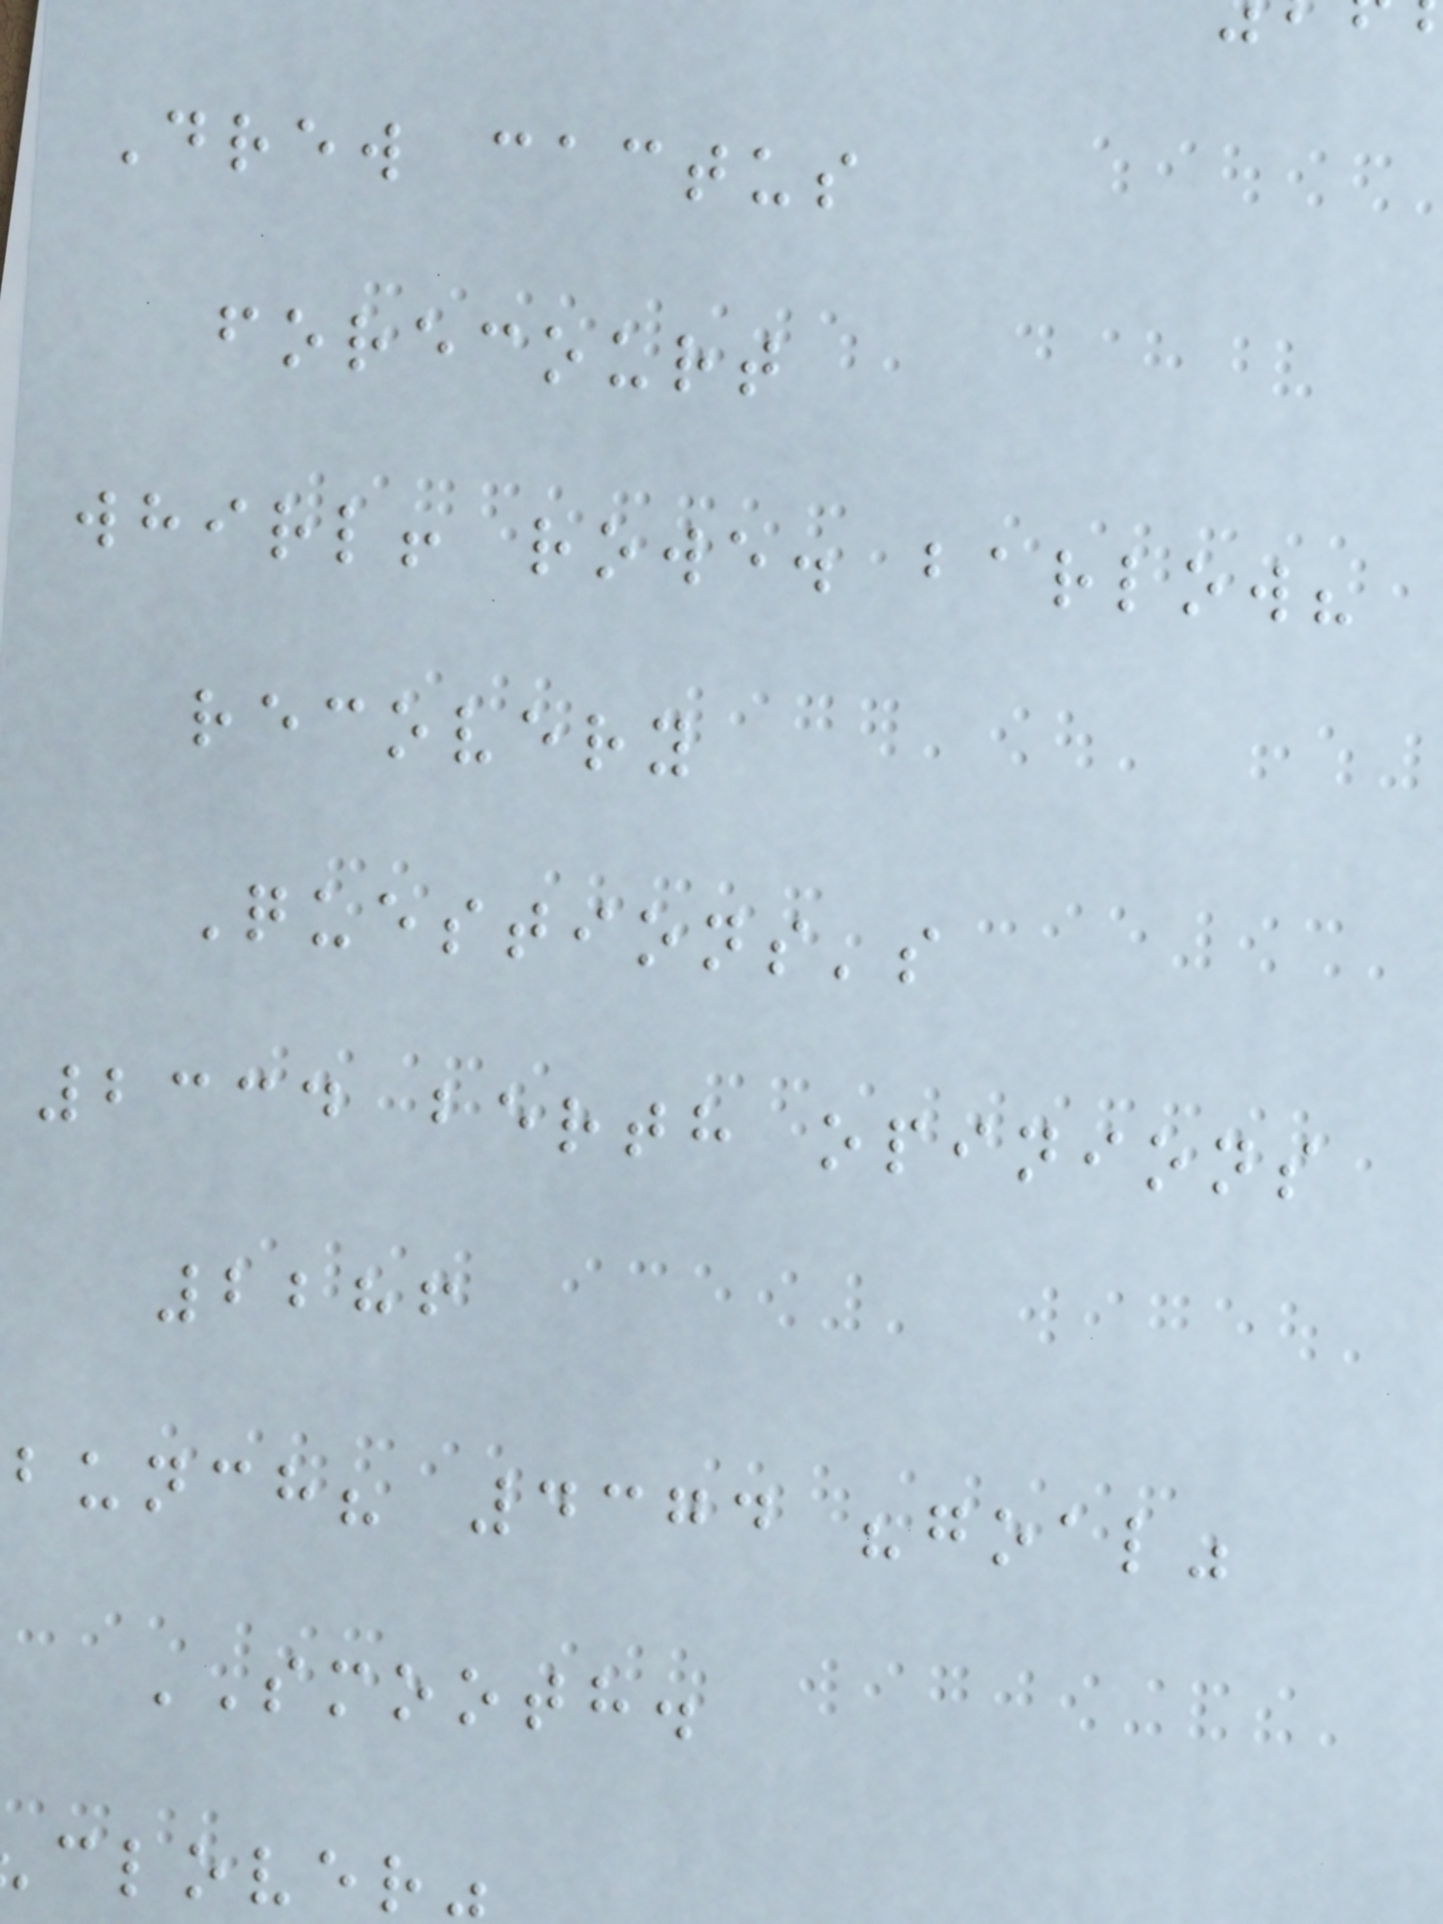Drew cactus
forecourt
whirl! rowe. barlow?
recovery
Questions's
2334 berth opinions
2286
bunch? 4374 "goal"
SMOOTH.
clover"
